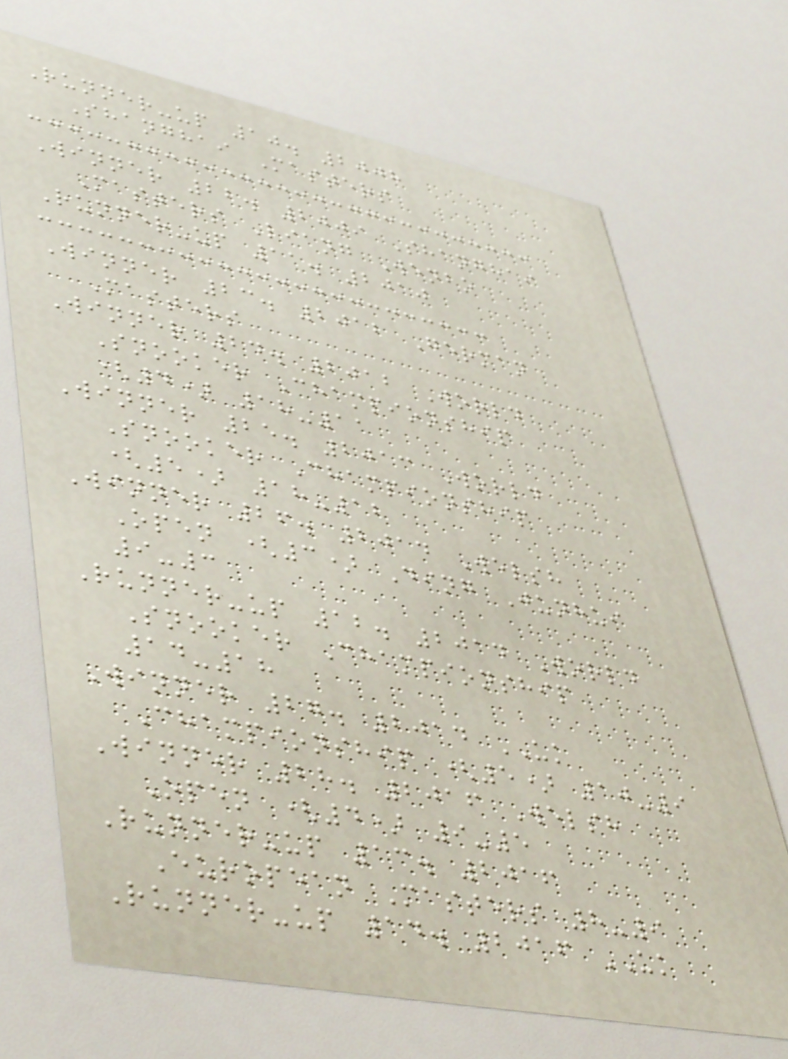Runner-up 10. 2008
Shanghai Masters
Winner 22. 2009 Shanghai
Masters Liang Wenbo
Runner-up 11. 2010
Winner 23. 2012 German
Masters
Winner 24. 2012 World
Snooker Championship
(4) 18-11
Winner 25. 2013 World
Snooker Championship
(5) 18-12
Winner 26. 2014 Welsh
Open (3) Ding Junhui
9-3
Runner-up 12. 2014 World
Snooker Championship
14-18
Winner 27. 2014 UK
Championship (5) 10-9
Winner 28. 2016 Welsh
Open (4) 9-5
Runner-up 13. 2016
European Masters 8-9
Runner-up 14. 2016 UK
